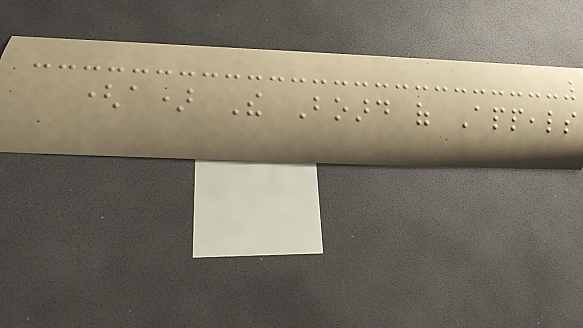(a) The Board of Appeals
